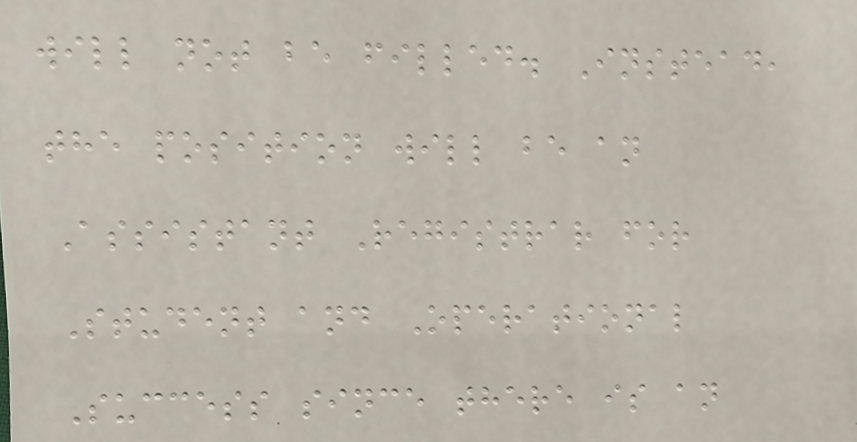will not be filled. Instead,
the position will be an
Assistant Registrar for
Student and Operational
Success since there is an
